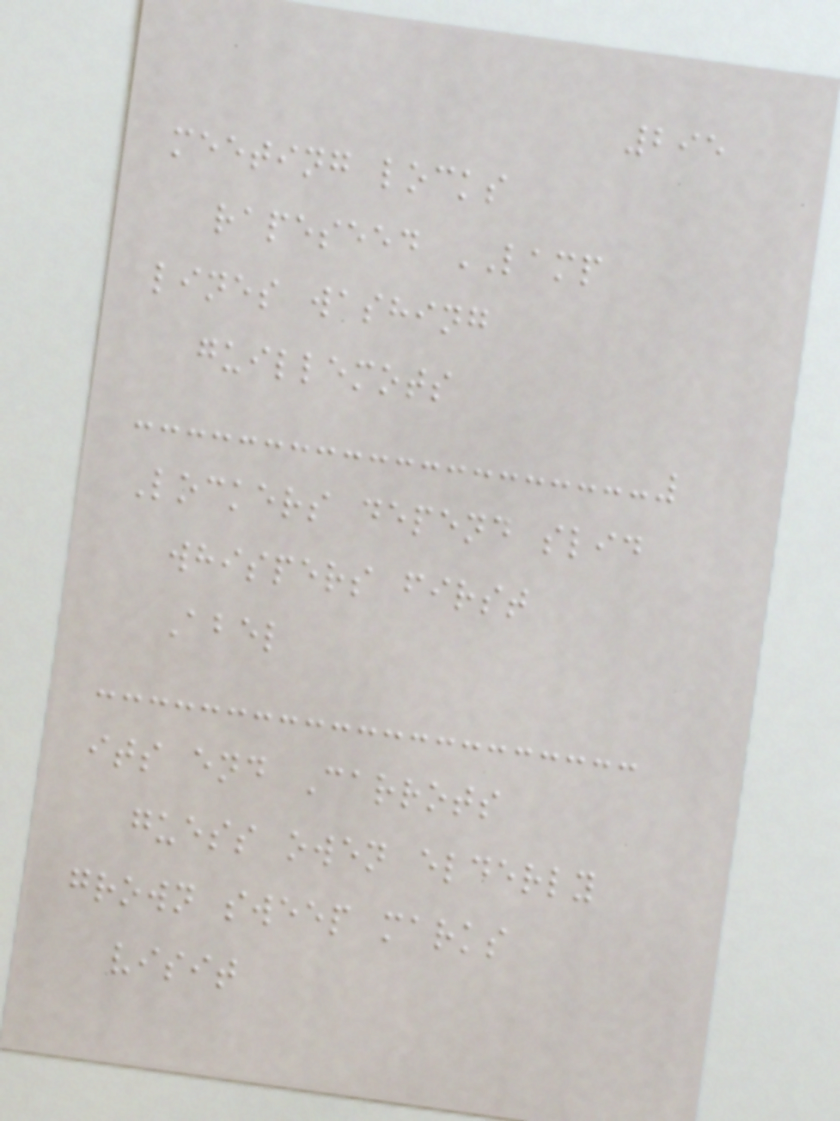295
meeting locks
rapeseed LAMP
lines washing
guillemots
Lockers depend slid
whispers first
Abel
its end Carrots
guess owen elderly
grown sweep marks
visit
